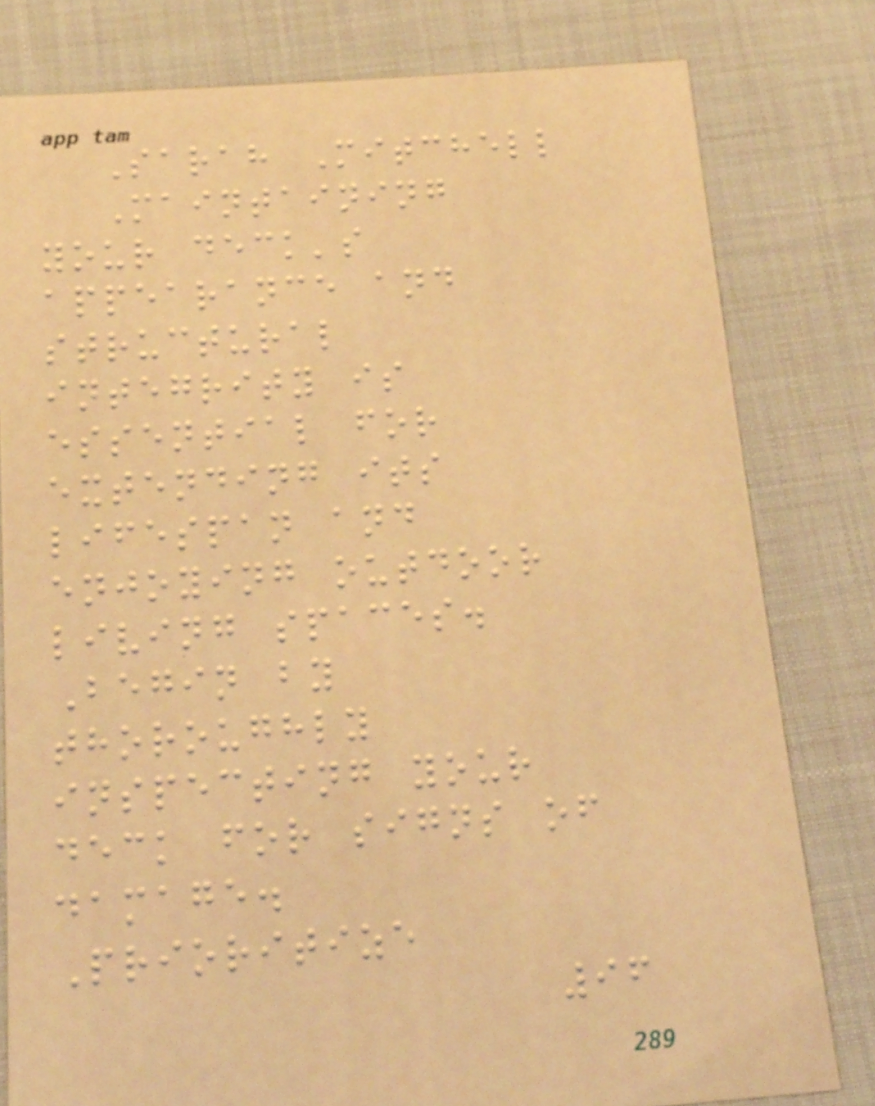Sarah Mitchell
Maintaining
your deck's
appearance and
structural
integrity is
essential for
extending its
lifespan and
enjoying outdoor
living spaces.
Begin by
thoroughly
inspecting your
deck for signs of
damage.
Prioritize
96
